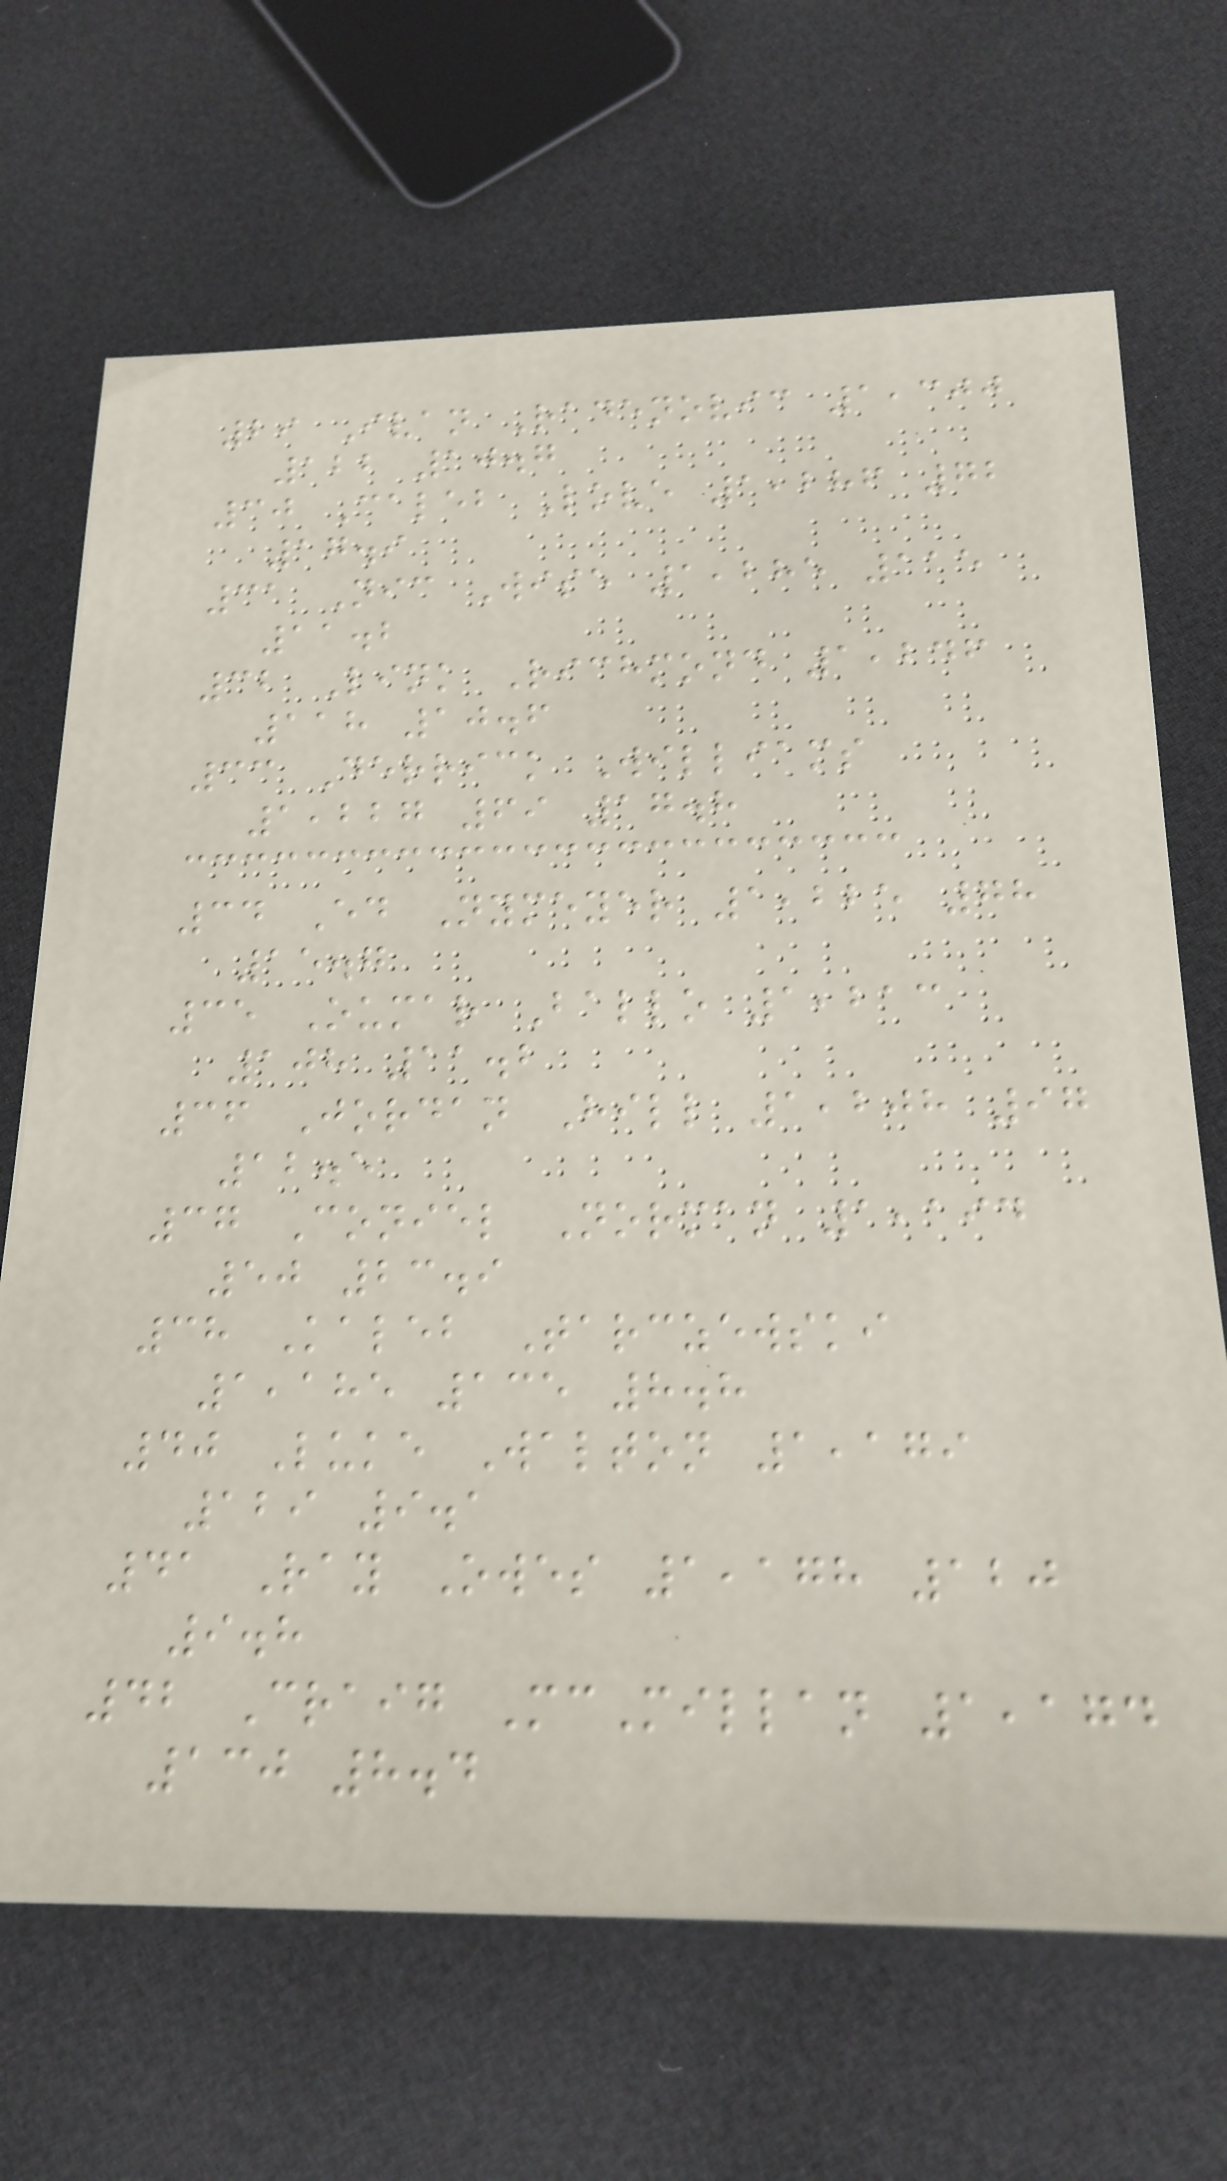29 Ivan Radenovic 1,300
122 10.7
30 Caleb Love 1,286 72
17.9
31 Nic Wise 1,285 115
11.2
32 Link Richmond 1,246
118 10.6
33 Derrick Williams
1,227 69 17.8
34 Ed Nymeyer 1,225 78
15.7
35 Oumar Ballo 1,213
108 11.2
36 Jordan Hill 1,208 97
12.5
37 Coniel Norman 1,194
50 23.9
38 Kaleb Tarczewski
1,185 135 8.8
40 Luke Walton 1,179
129 9.1
41 Ray Owes 1,178 120
9.8
42 Craig McMillan 1,174
130 8.4
